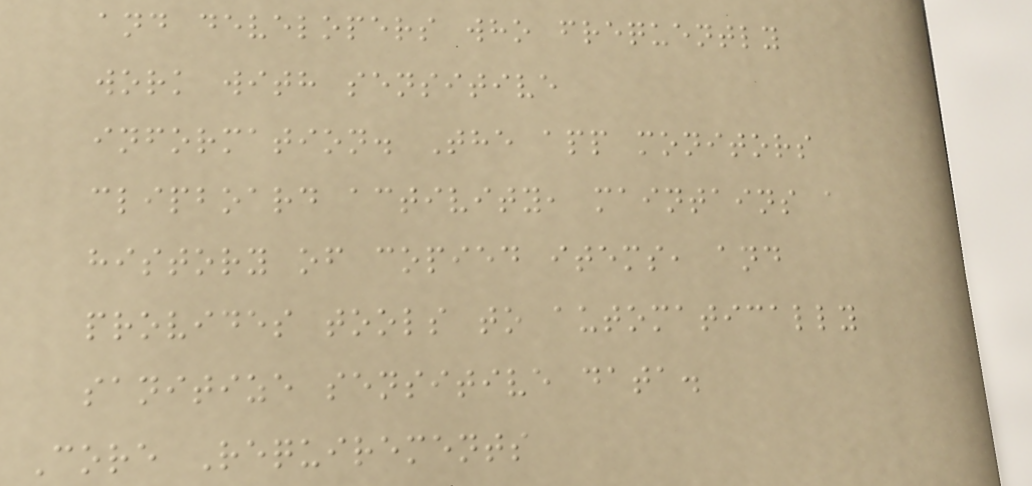and developers who frequently
work with sensitive
information. The app monitors
clipboard activity, maintains a
history of copied items, and
provides tools to automatically
sanitize sensitive data.
Core Requirements
